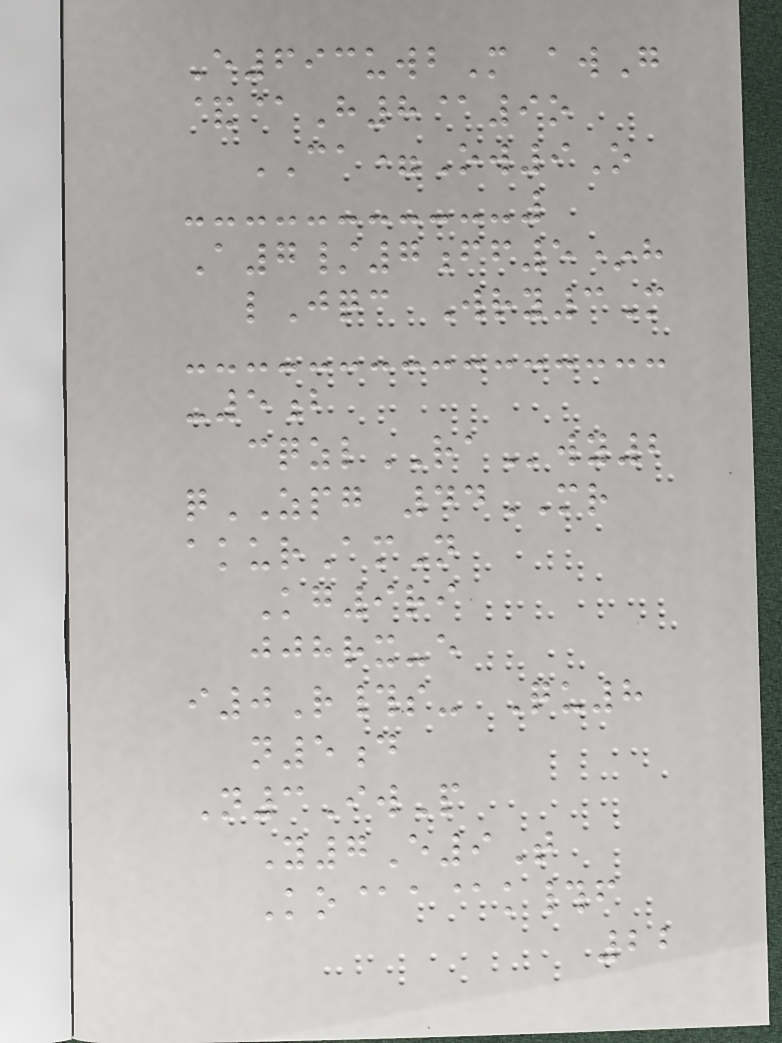E693uwbM awG
&@H8@9o
CA=Ow9O
A7/7ff5*h
lJqc Wry3M
-5b
cqzlRAwy2
qZPG 44MR
akurAmN
Kg9ri
jjhrx-e
i0R#s- Qu8
n5d
N3IwP
Y7E9T
Ko@a@k#f
22
